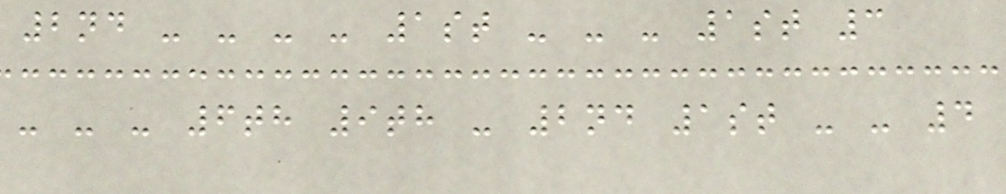2nd - - - - 1st - - - 1st 3
- - - 6th 9th - 2nd 1st - - 4
